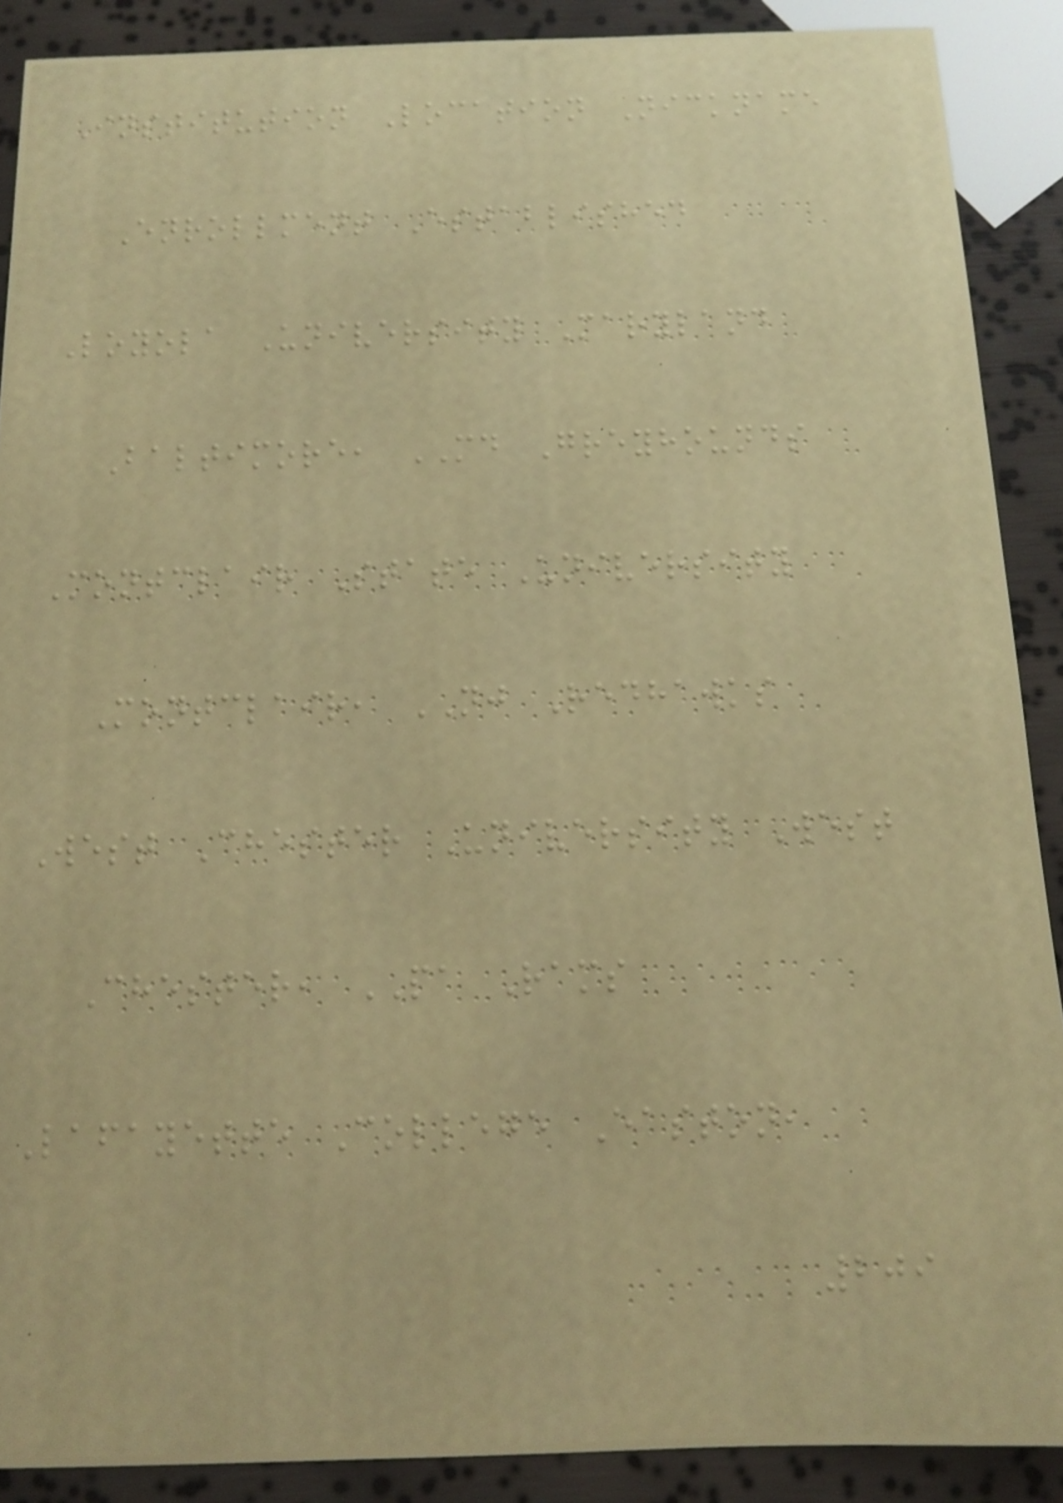Institution Location Nickname
Enrollment Established
Loyola University Maryland
Baltimore, MD Greyhounds
Montclair State University
Montclair, NJ Redhawks
West Chester University West
Chester, PA Rams
Lafayette College Easton,
209
